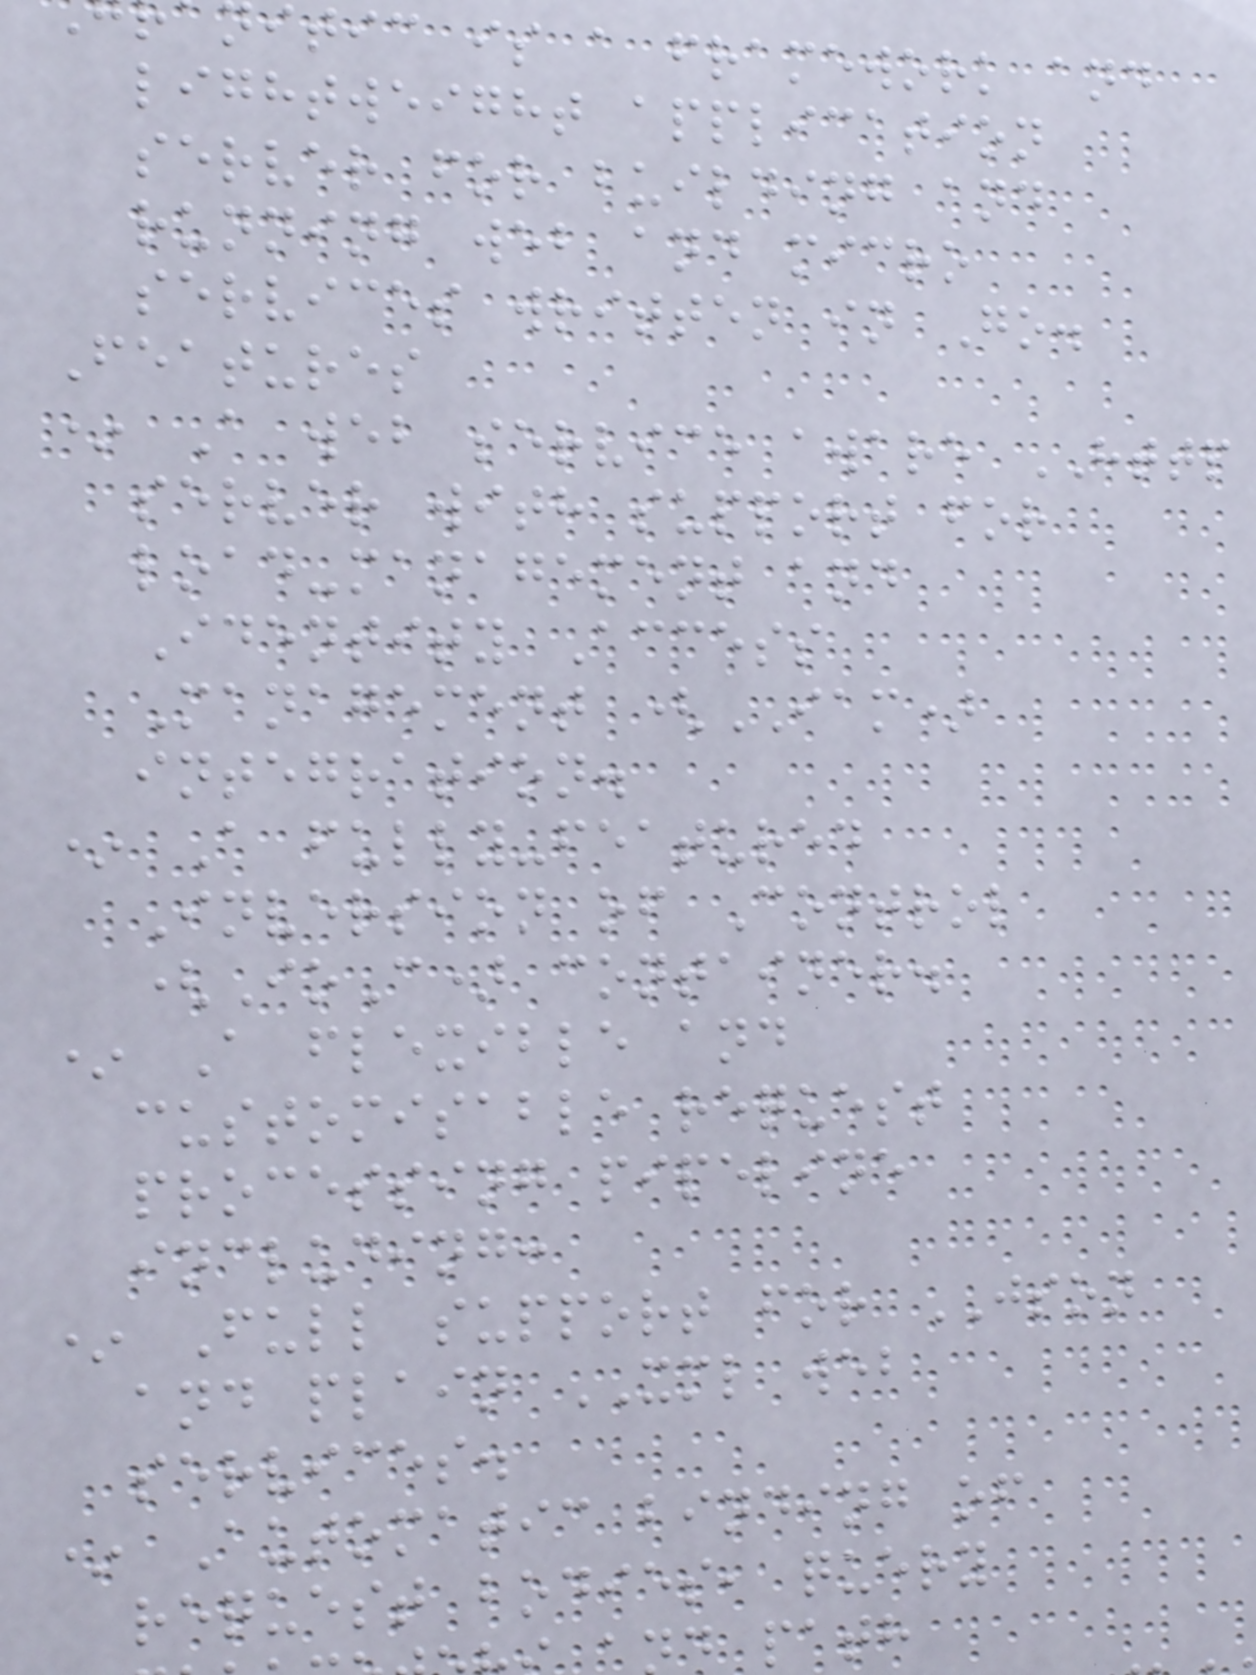itic is a framework and
lightweight application
server for building and
running web and micro
services written in Go.
Features
* A web service aware HTTP
server with support for
load-management and
Identity Access
Management (IAM)
integration.
* A fully-featured
Inversion of Control
(IoC) container.
* A flexible and
customisable request
processing pipeline
including:
* Full support for JSON
and plain XML web
services.
* Automatic binding of
request bodies, query
d path
